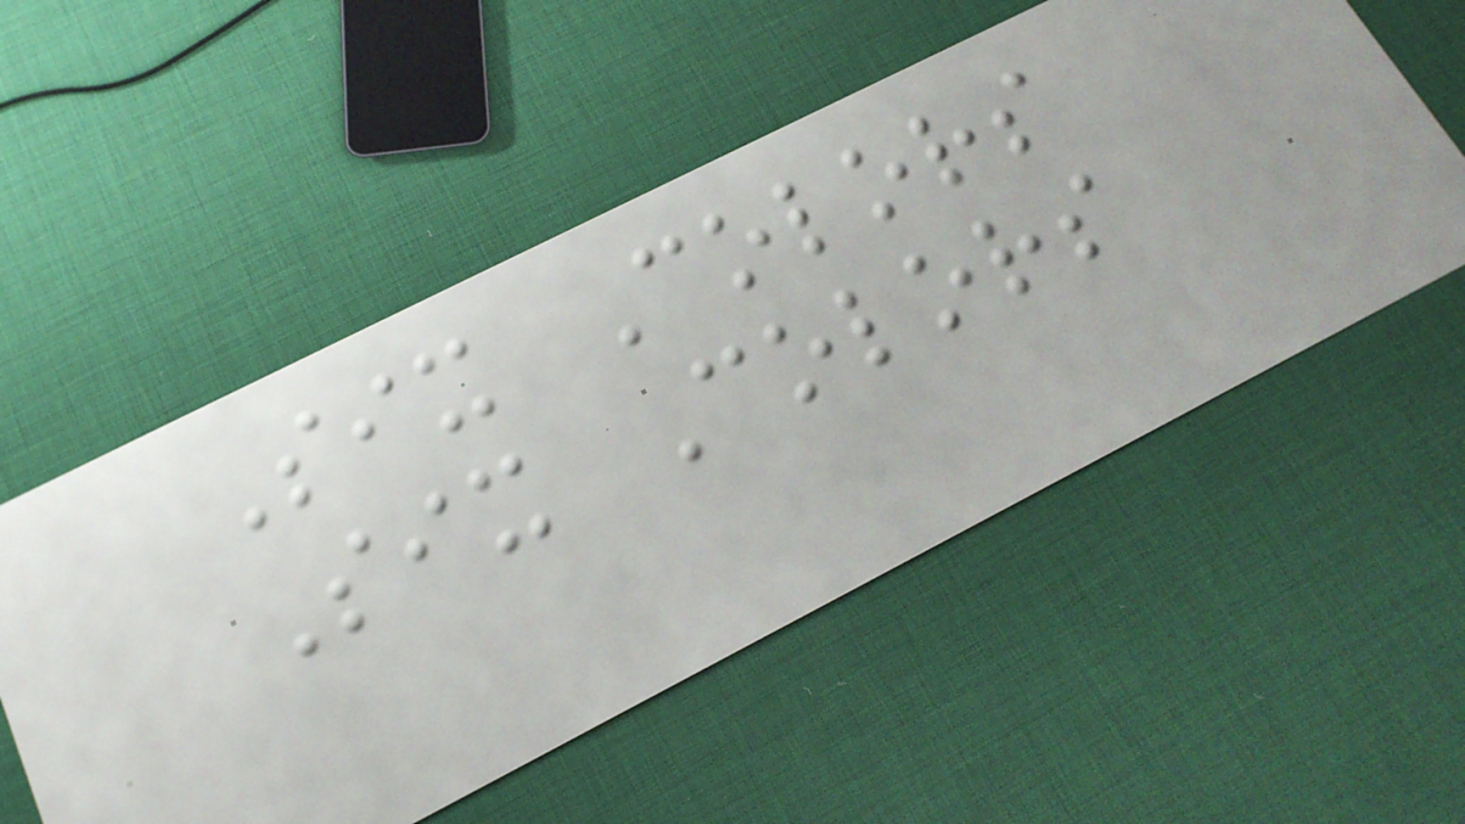Six Colors
Six Colors
